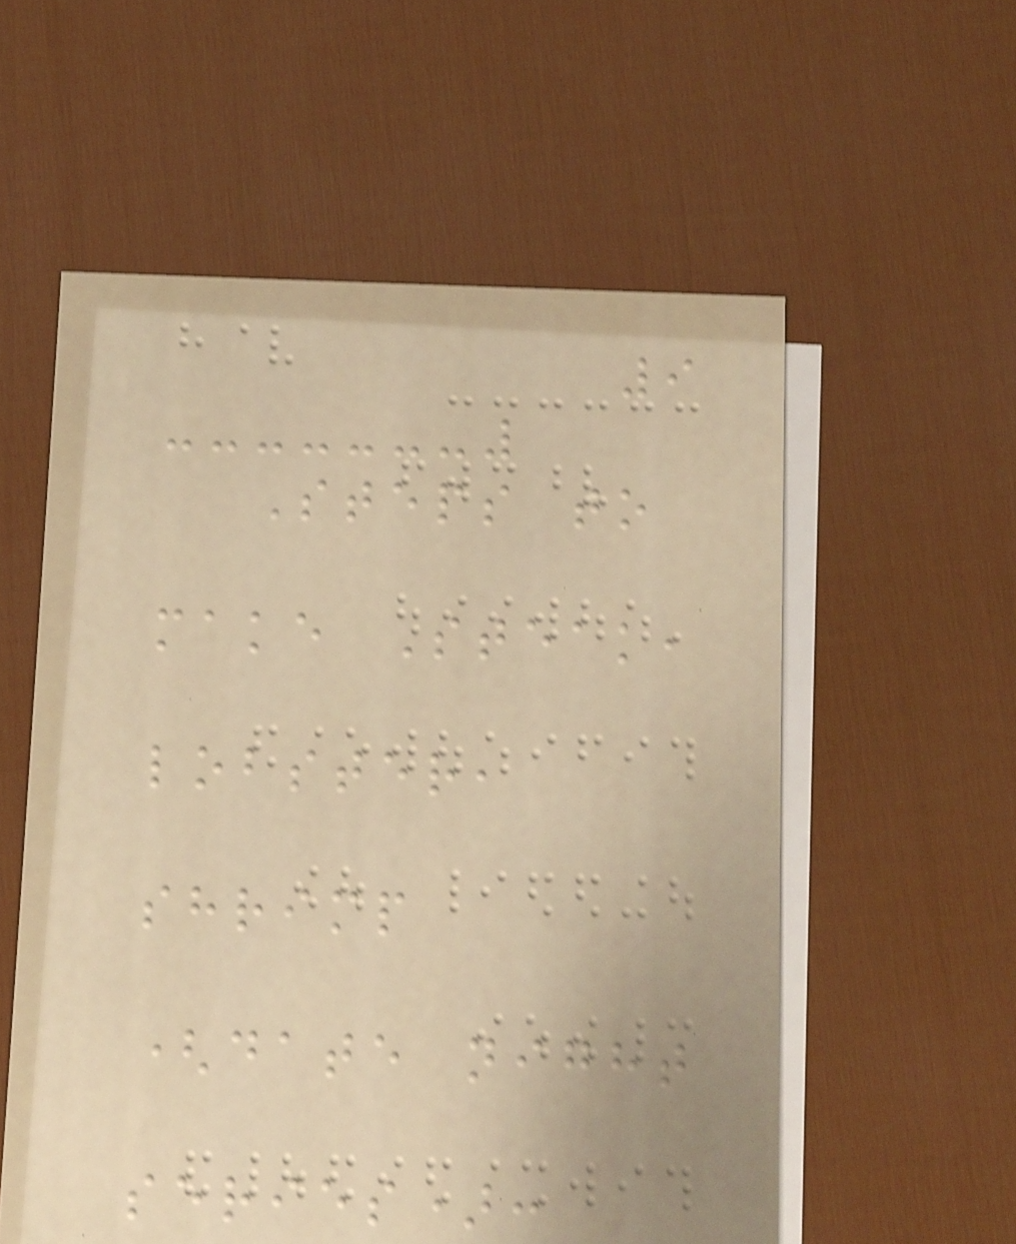9
Steps to
make Steak,
lobster,
shrimp
(date night
series):
